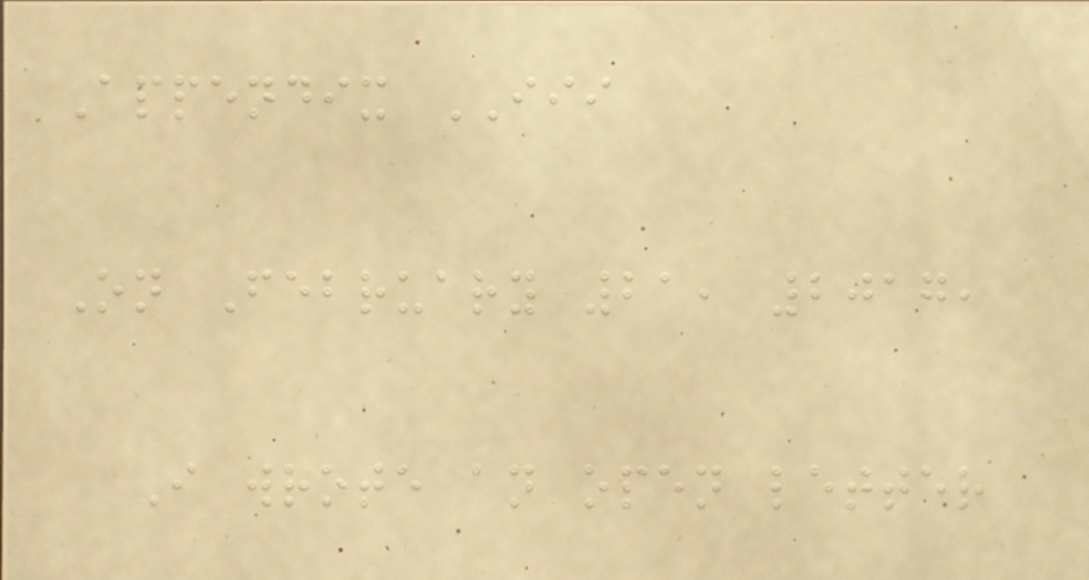Appendix III
On February 21, 2017,
I wrote an open letter
